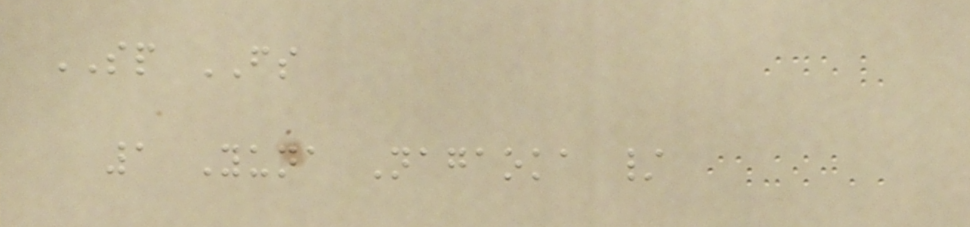SP FS
1 Yuna Nagaoka /
